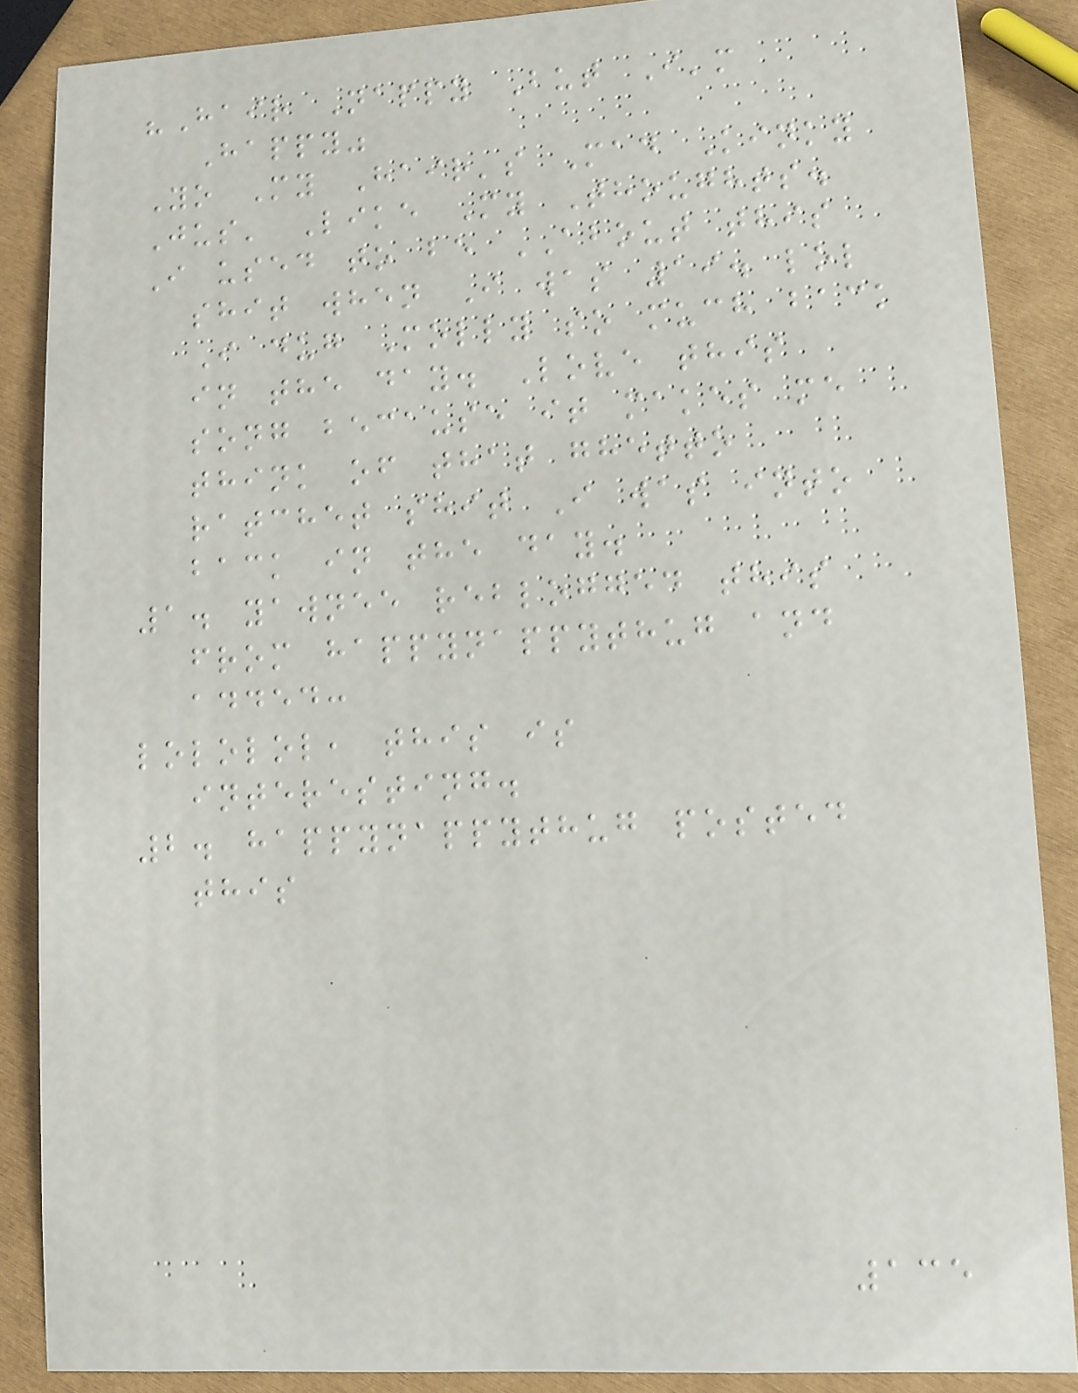"Hair Nappy But I'm
Happy"
Yo My Hair's Mad Kinky
Jus' Like My Thoughts.
I used to be ABOUT this
shit when I was 19. lol
I dug Molly so much back
in the day. Love this
song because it makes me
think of that ghetto
ratchet shit I was into
back in the day.
1. yawnee reblogged this
from happynappythug and
added:
lololol, this is
interesting.
2. happynappythug posted
this
135
